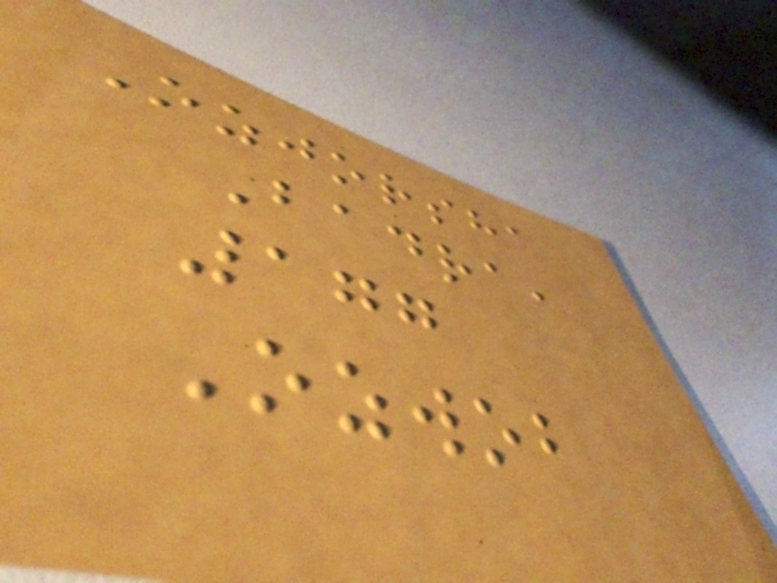Ozjorsha
Badra,
177
Ozwob
